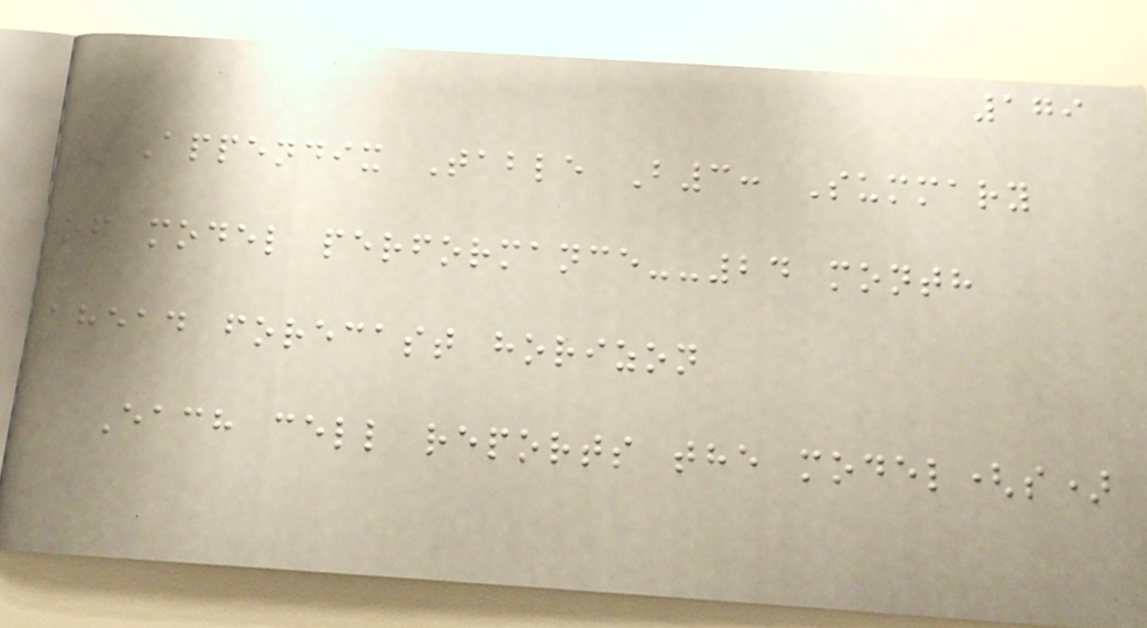179
Appendix Table B3: Summary
of model performance--24 month
ahead forecast horizon
Each cell reports the model(s)
